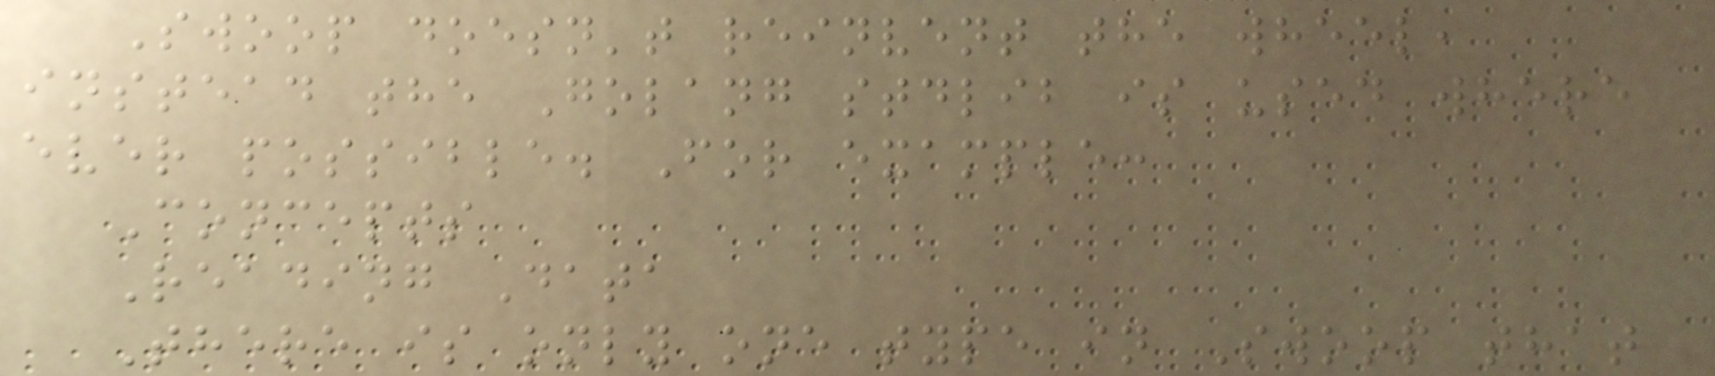Swoop doesn't reinvent the wheel,
instead the Golang stdlib is used where
ever possible. For example:
Concepts
Reading Data
There is only one type in Swoop that
